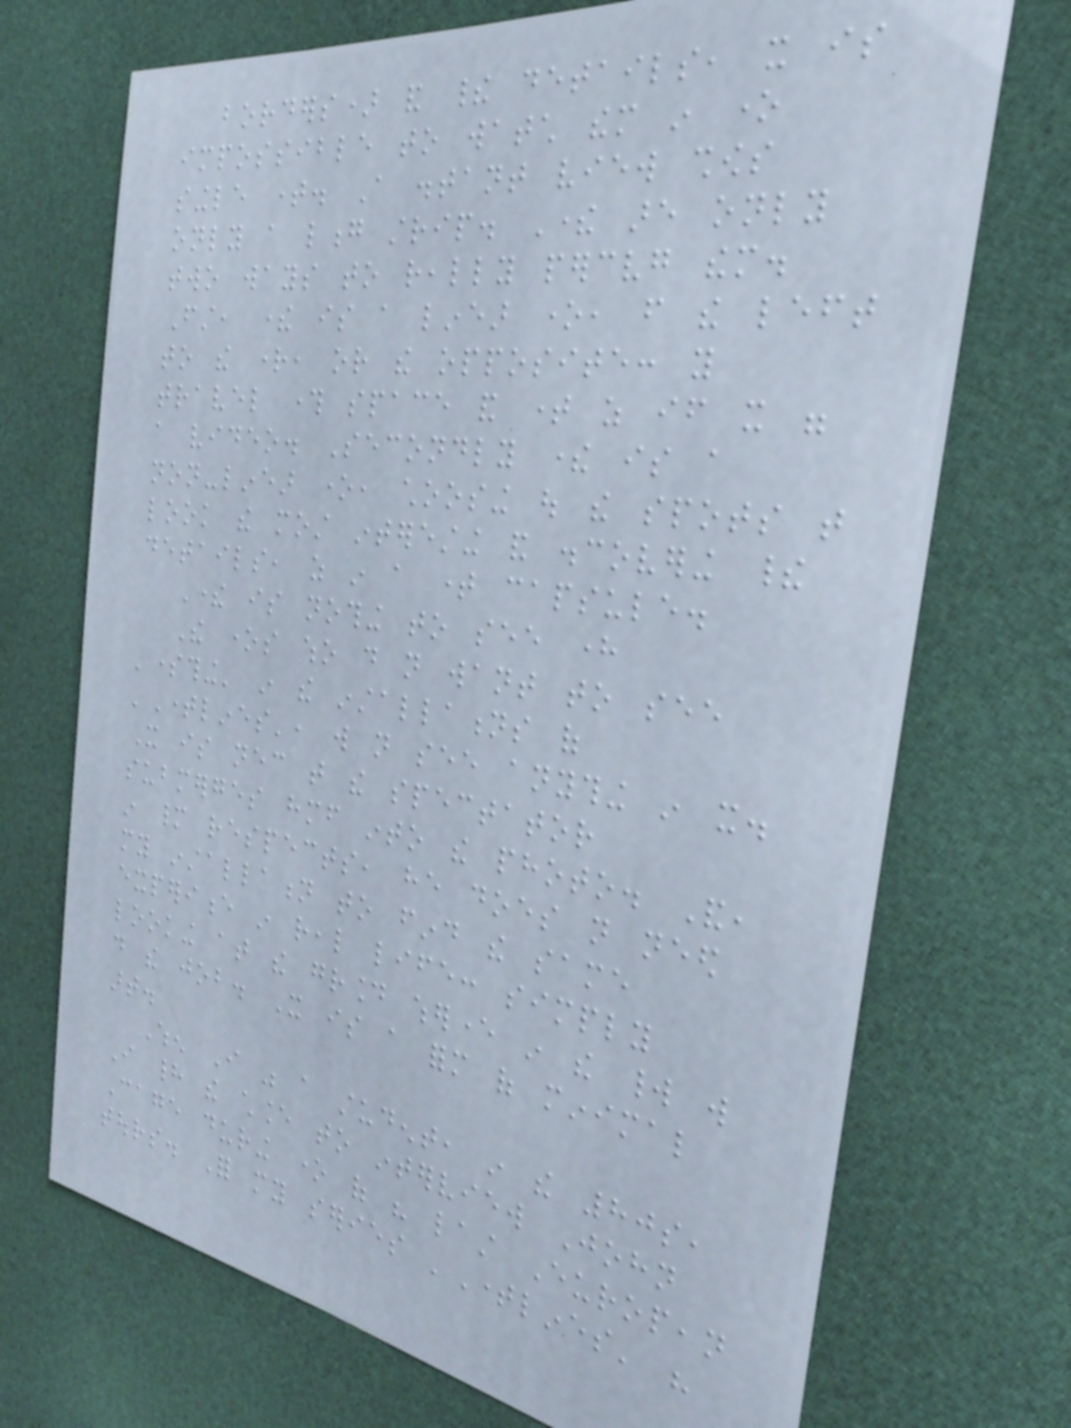borders) and their details, it is
impossible to watch them in one
single time. A distant view shows
only a long strip. There are only
two ways to really perceiving them.
First, there is a linear one, from the left
to the right, or the opposite: you
travel through space and time as if it were
a video. Secondly there is a
non-linear one, choosing out the spots that
look the most interesting and discovering their
details, as in a time capsule.
There is nothing to see here
The ones who do not want to see
'something' in the installations of
'Timelines', will not see anything in it.
It is necessary that the spectator
submerges himself into the photo. And,
in many respects, he does not need
my installation to find the same
experience in real life: simply
looking at the ground wherever in the world will
do the job. It is a form of minimal
art.
When I was a student, in the 80s,
I had the chance to interview John
Cage during one of his last European
tours. For my series 'Timelines' his
